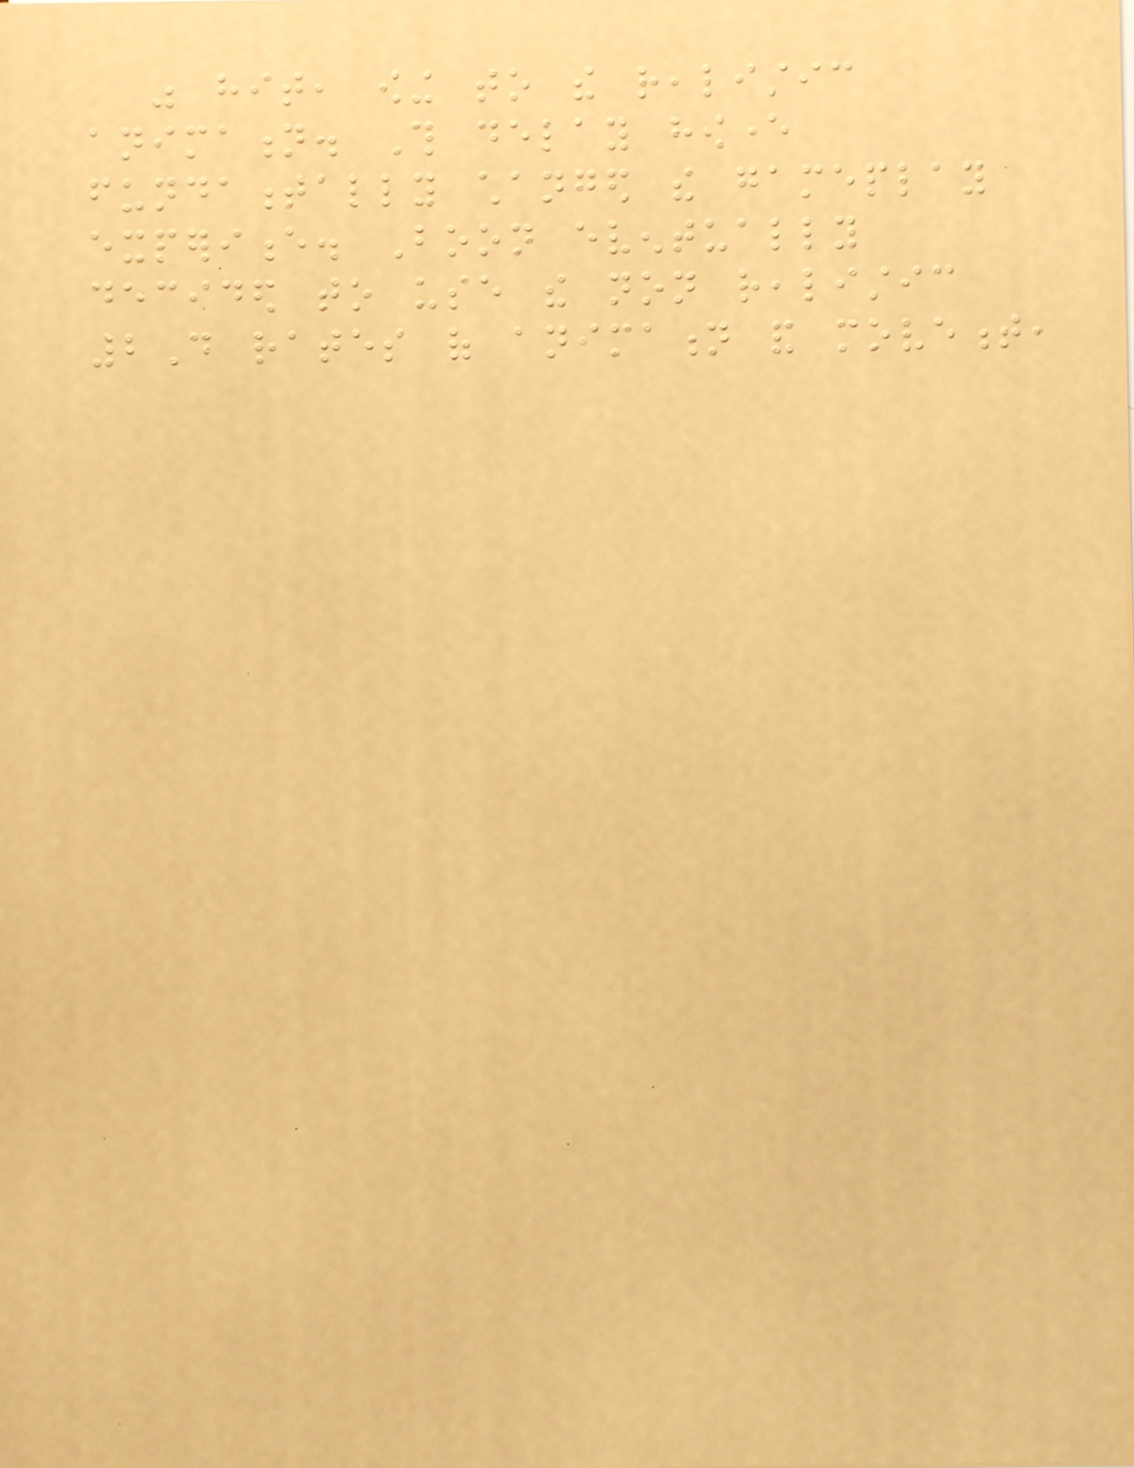was hit, owing to the realistic
animation. This delay however
fundamentally changed the gameplay
experience. Boon eventually
decided to use the non realistic
2D rates of animation and movement,
